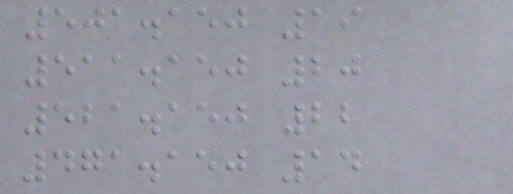501.150 19
511.150 20
521.150 22
471.150 14
